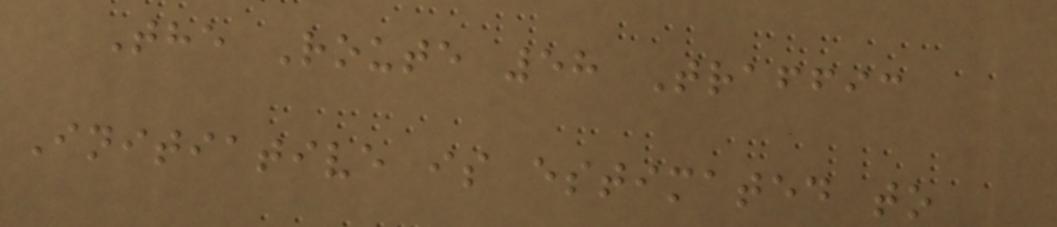The Route 58 Traffic
Initiative is estimated to
